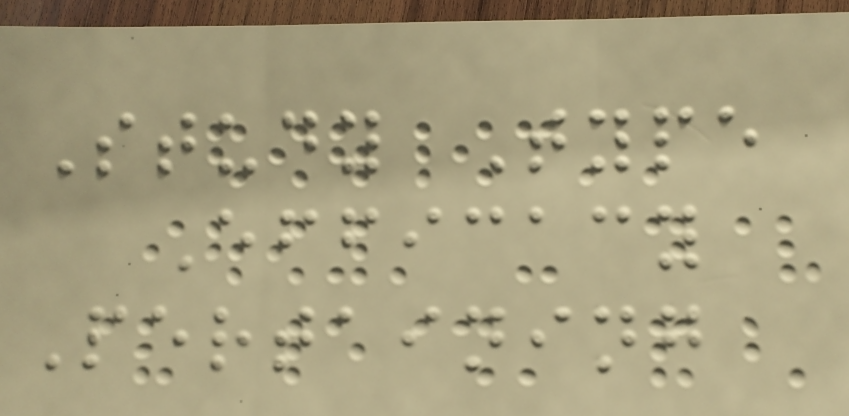Study Type
Efficacy
Pertaining
